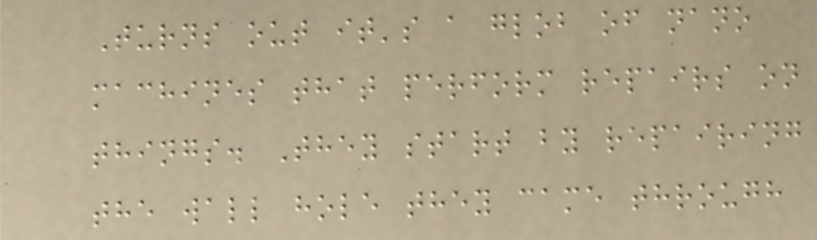Turns out it's a glob of nano
machines that perform repairs on
things. They start by repairing
the wall hole they came through
